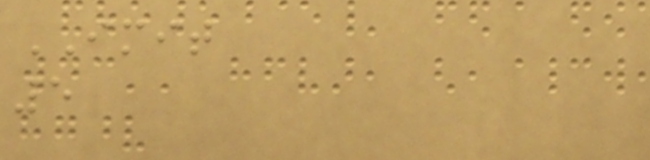IMIT
5
